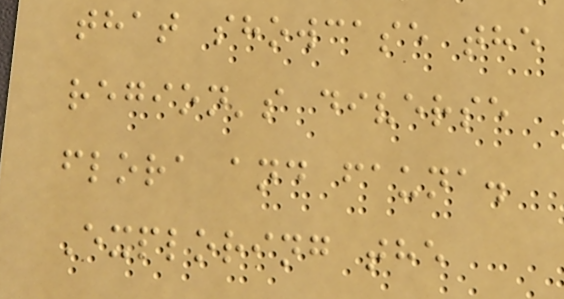that showcase the
region's diverse
flora and fauna.
Exploring the
